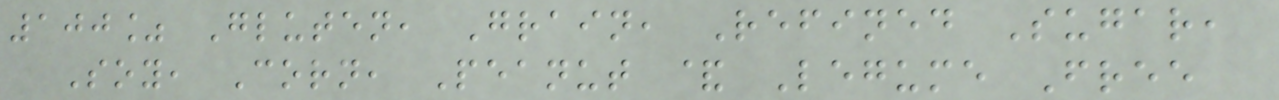100% Gluten, Grain, Refined Sugar,
Soy, Corn, Peanut & Legume Free
